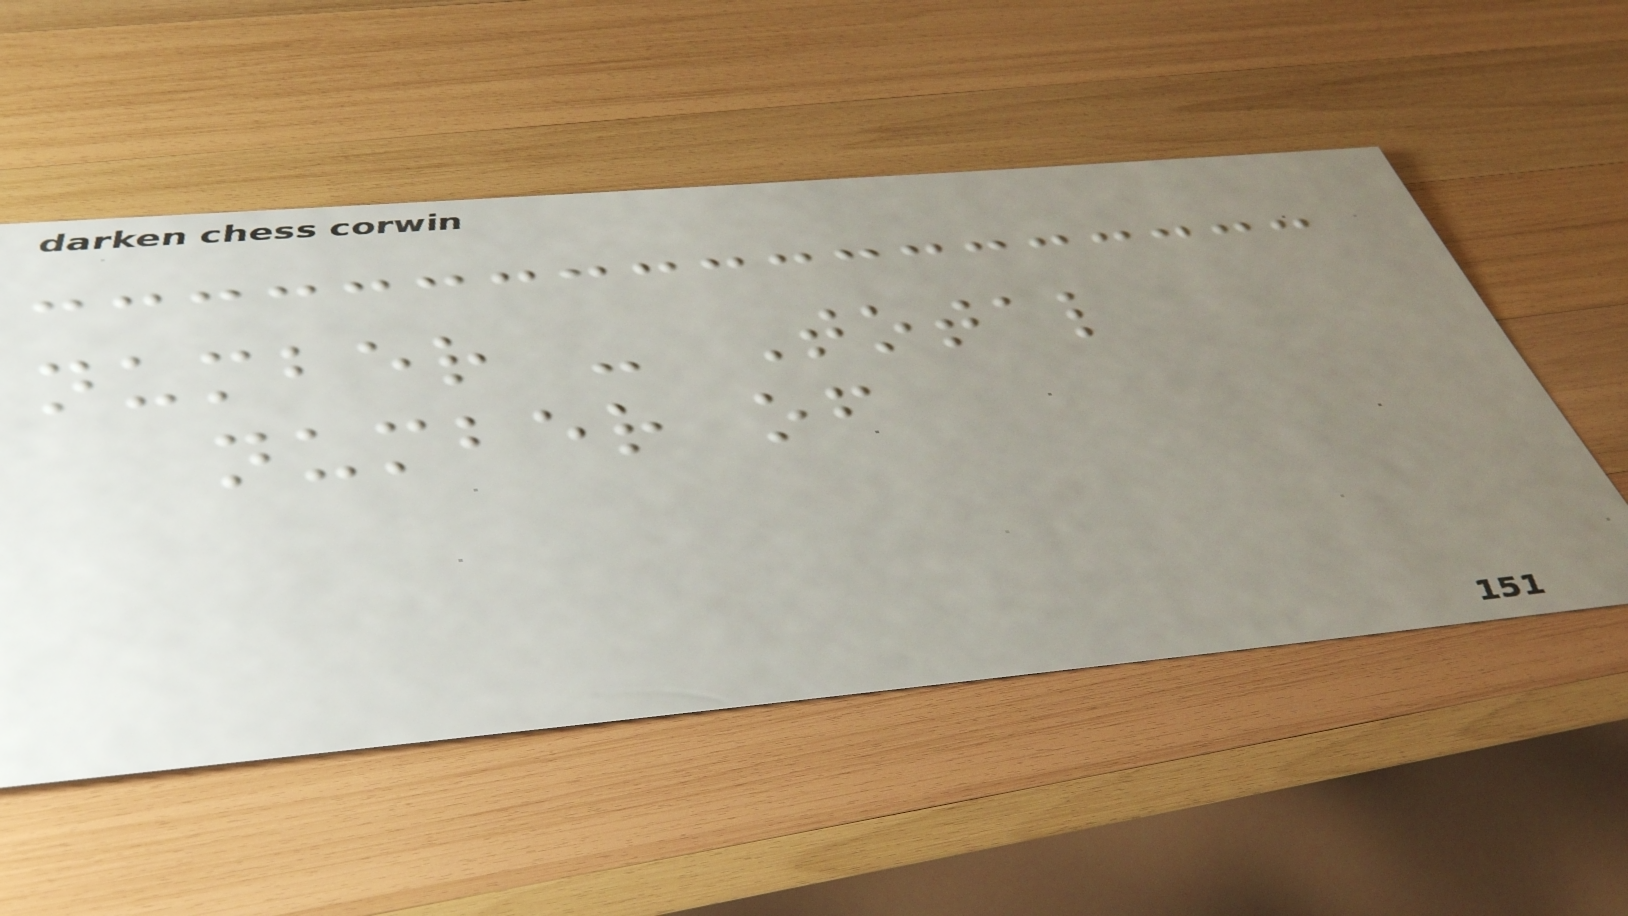number - Total
number of
